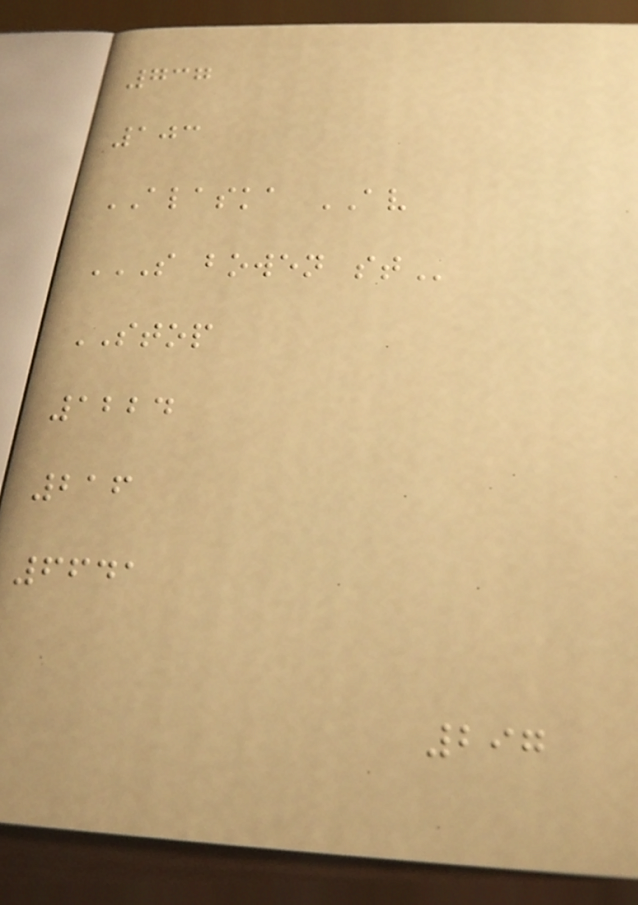737
103
ALASKA AV
S BOWEN ST
STOP
1224
216
6641
297
